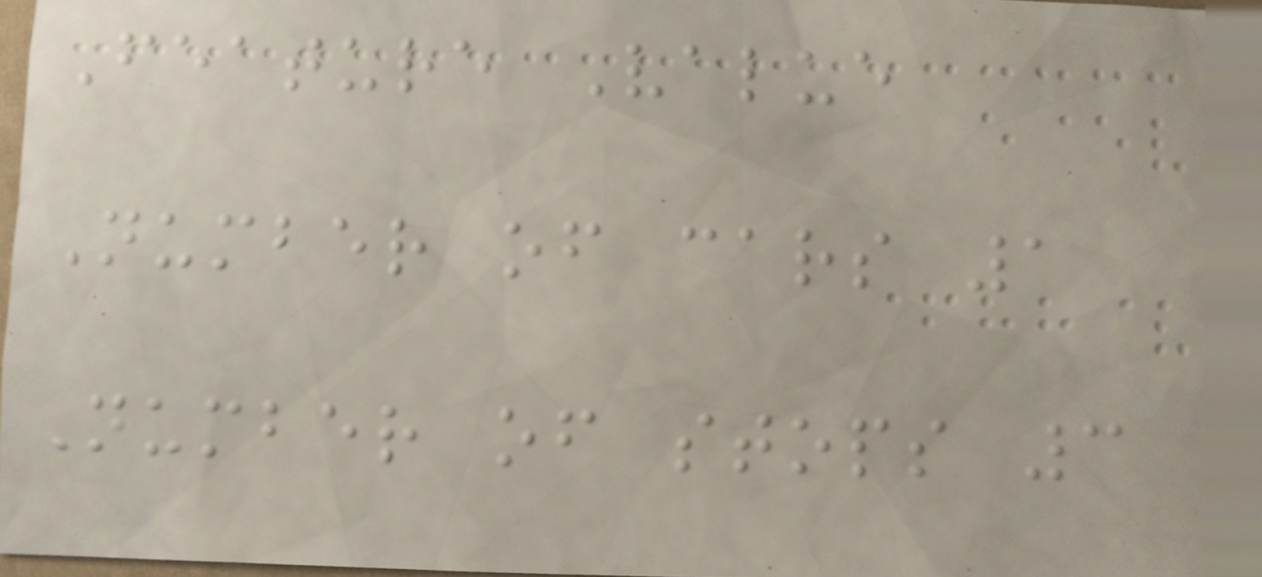Feature Value
Number of cars 1
Number of stops 3
